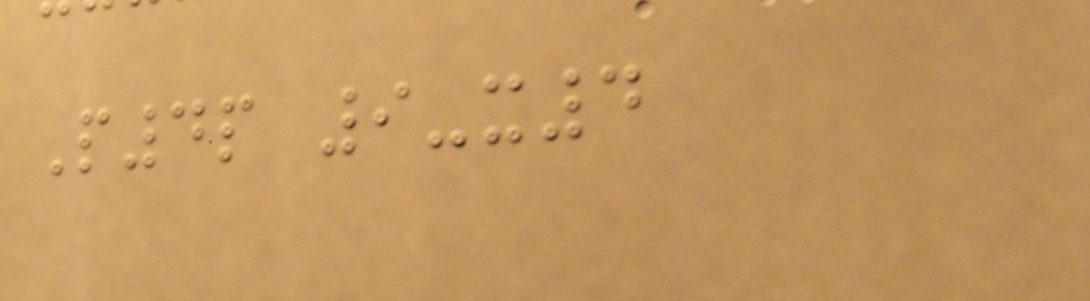P4p 9-x4
